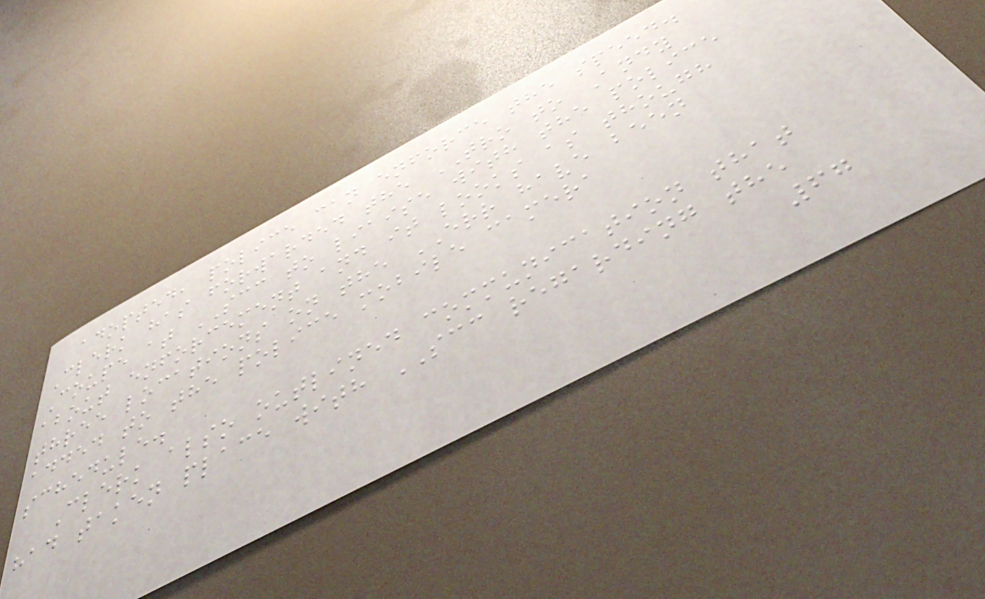adopted, police can enforce the speed.
Clerk has forwarded the TRO to Andy
Coupe at SCC to liaise with the police
about enforcement and it looks as though
three locations on the ERR have been
added to the police mobile camera
schedule.
Clerk also outlined communication that
had taken place with SCC regarding the
67
